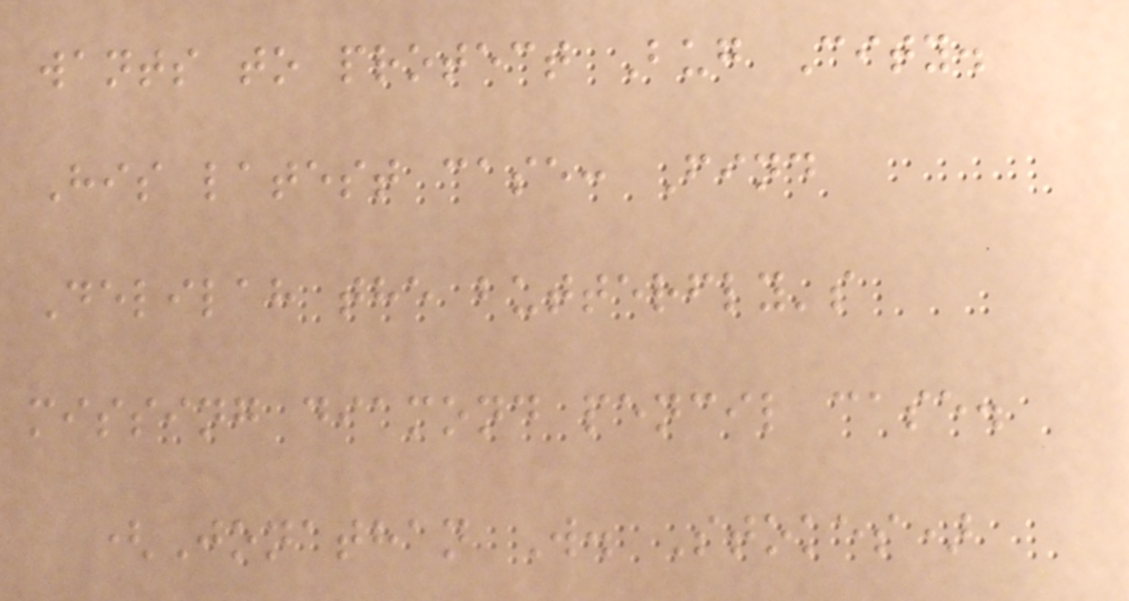wants to protect Bug City.
His latest case: Find
Delilah the butterfly's
missing diamond pencil case.
(Jonathan W. Stokes)
